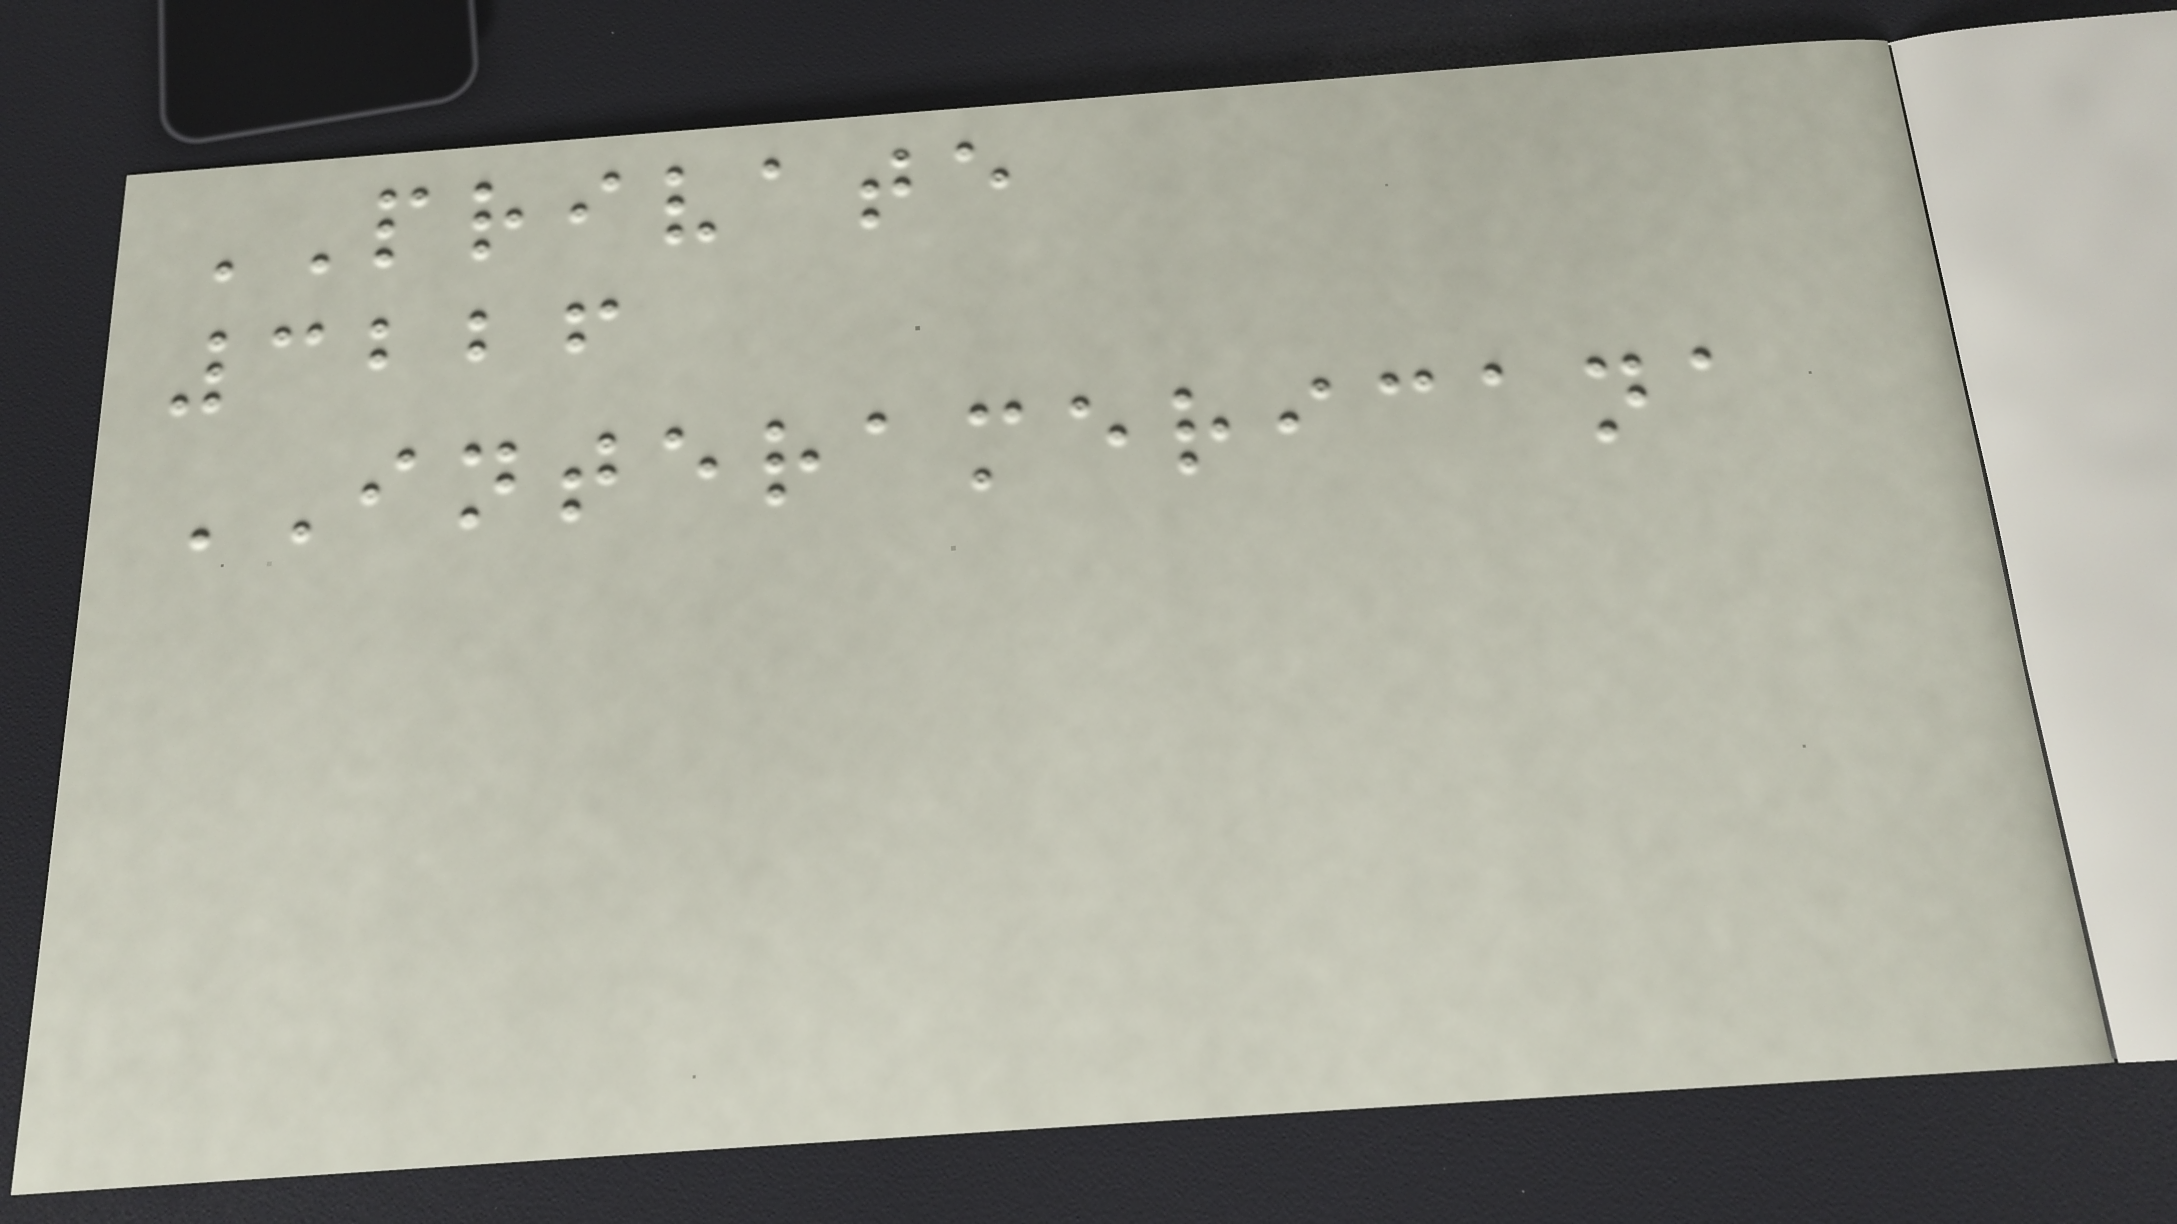PRIVATE
3226
INTERAMERICANA
